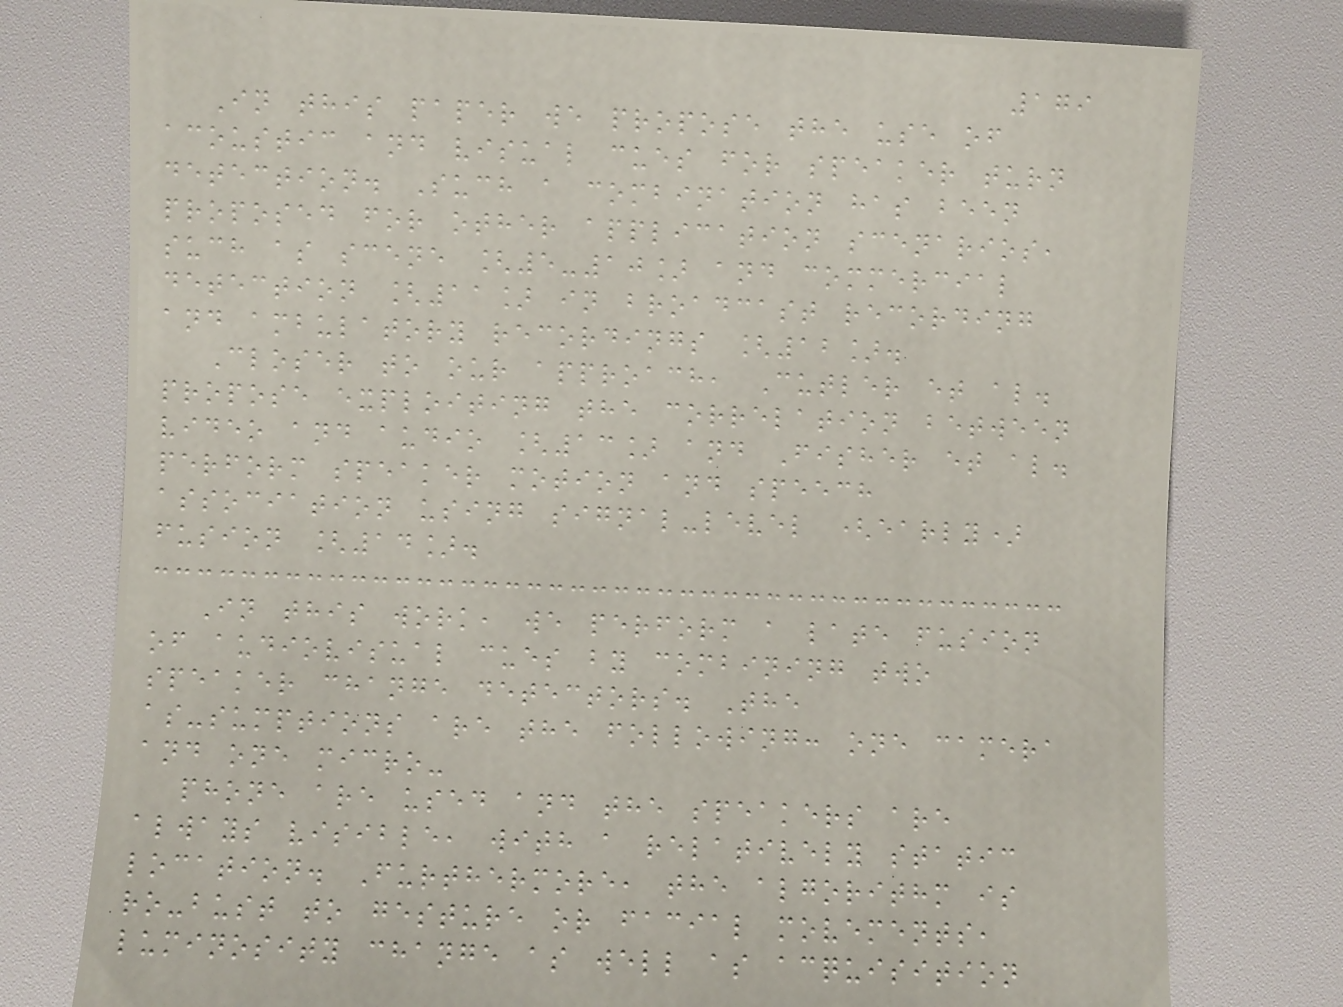179
In this paper we propose the use of
acoustic and visual cues for speaker turn
detection. Such a combination has been
proposed for other application scenarios,
such as scene [5-10] and commercial
detection [11] in broadcast recording
and ambulatory recordings [12].
Closer to our approach, Cutler et al.
propose exploiting the correlation between
video and audio [13] and Fisher et al.
perform speaker motion and speech
association using signal-level (early)
fusion [14].
In this work, we perform a late fusion
of audiovisual cues by combining two
speaker change detectors. The
as-sumptions are the following: one camera
and one micro-
phone are used and the speakers are
always visible, with a relatively static
location. Furthermore, the algorithm is
ro-bust to gesture or facial movements,
luminosity change as well as acquisition
